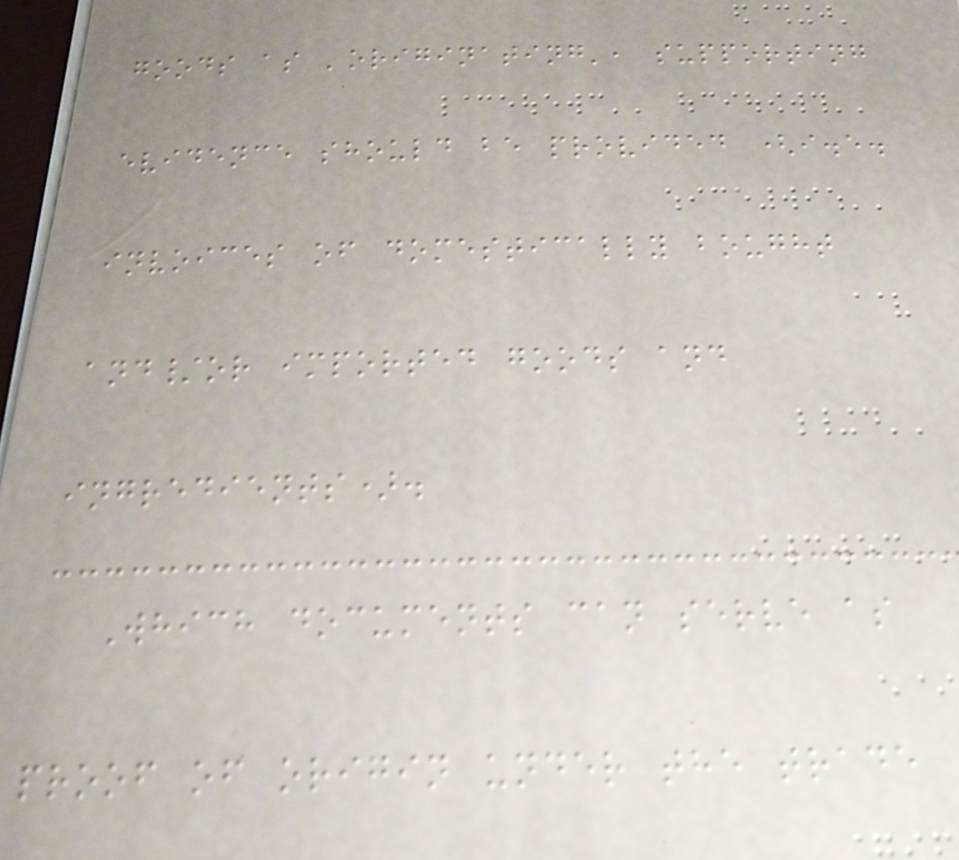goods as 'originating', supporting
evidence should be provided (i.e.
invoices of domestically bought
and/or imported goods and
ingredients).
Which documents can serve as
proof of origin under the trade
